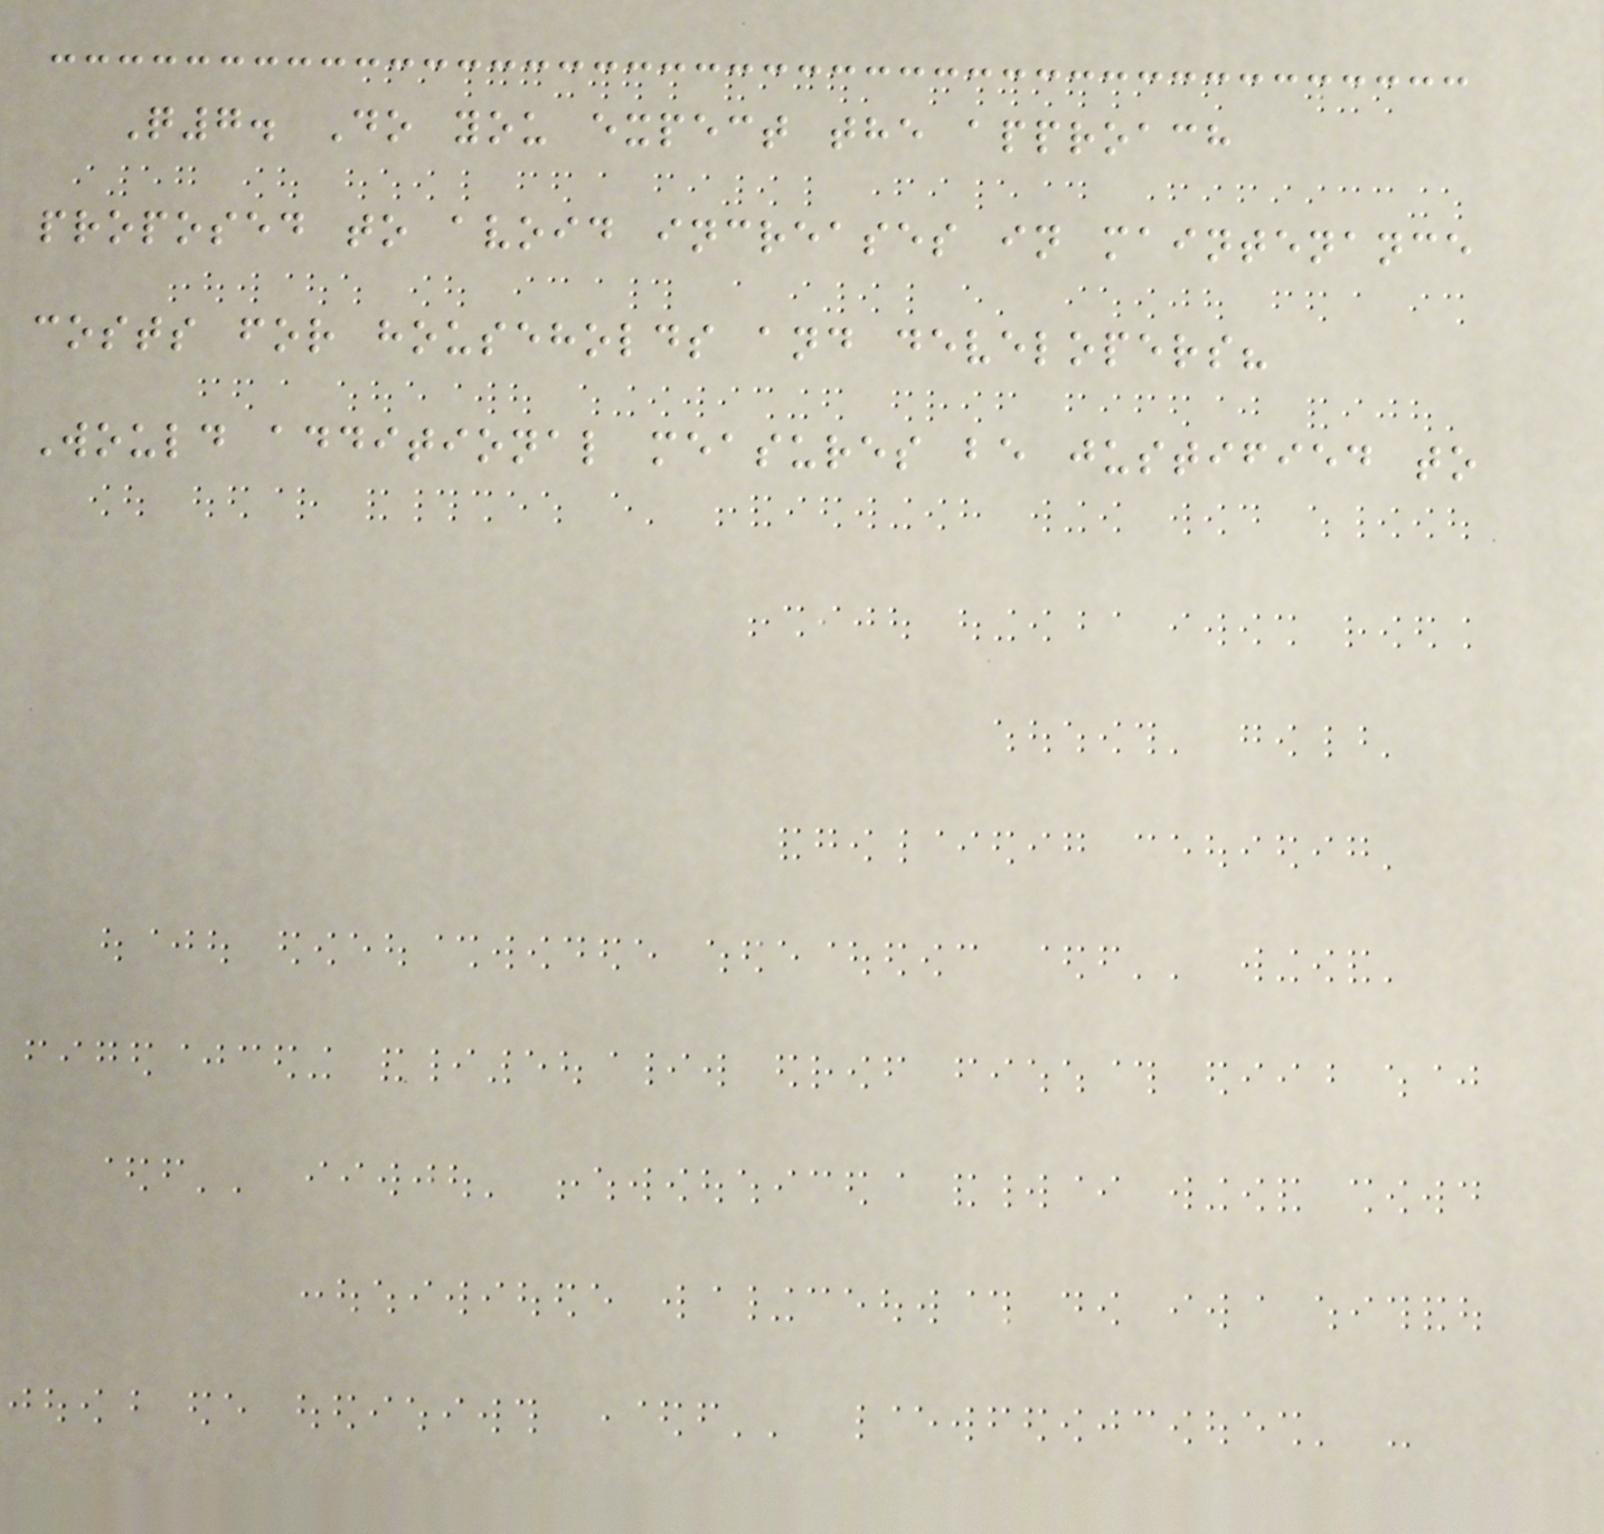Q7. Do you expect the approach
proposed to avoid increases in maintenance
costs for households and developers?
Would additional measures be justified to
